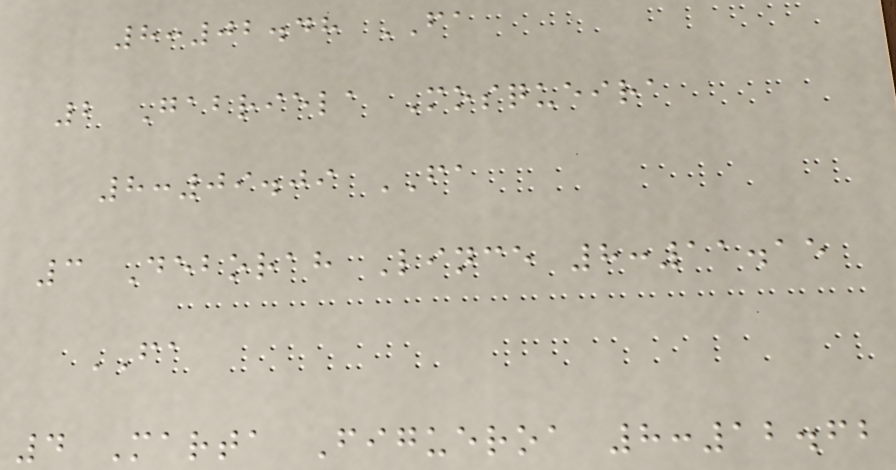8:02.48 FA
2 Gabriela Mosqueira
8:09.09 FA
3 Deborah Lince 8:11.15
FA
4 Marta Figueroa 8:12.62
